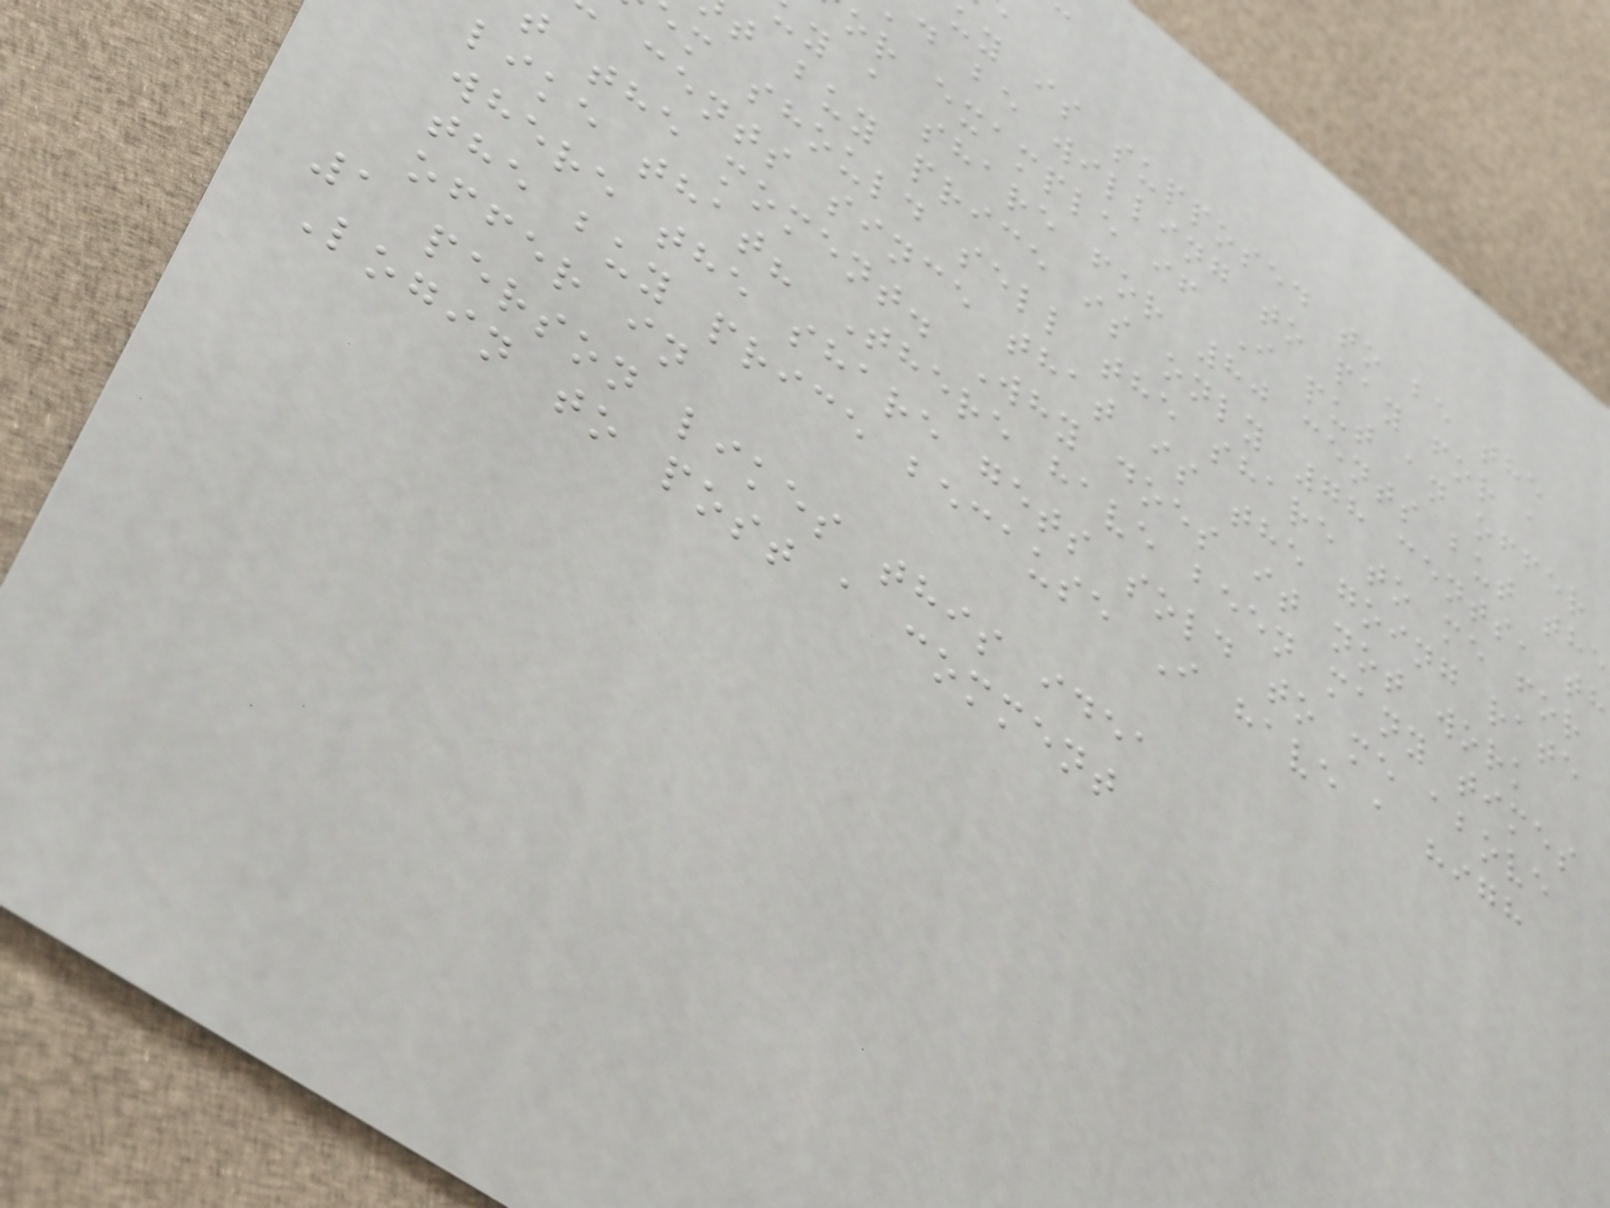uy is supposed to be the
d be willing to pay for a
or example if I put an offer
y a share for 80 cents but the
t buy price is only 78 cents, th
m should sell the share to me for
cents since that is the going rate
t the moment. Why does it not work
like that? There have been many times
where the share gets sold to me above
the buy price because I have a high
offer in
1 person likes this idea
Login to post a comment
